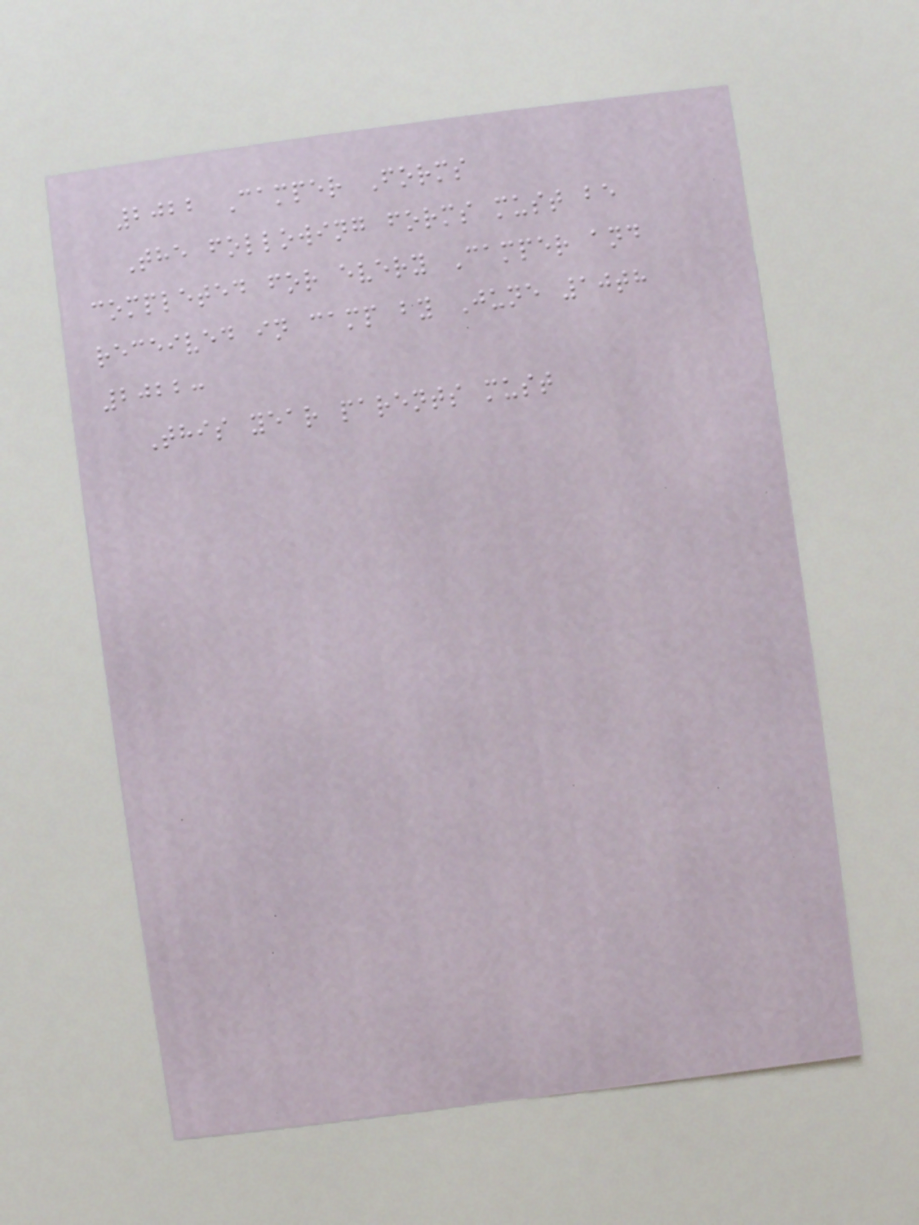2022 Camper Forms
The following forms must be
completed for every Camper and
received in camp by June 10th
2022:
This year parents must
